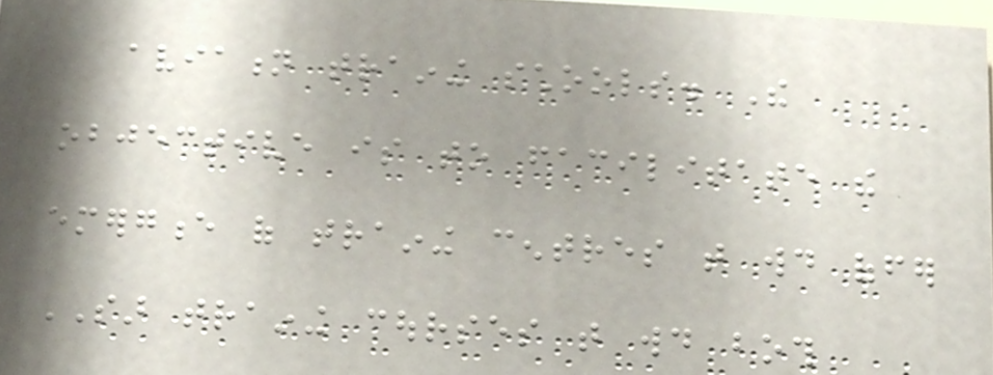aviation training schools. The
objective is to facilitate the
emergence of training centres that would offer
SAR training courses that would both
